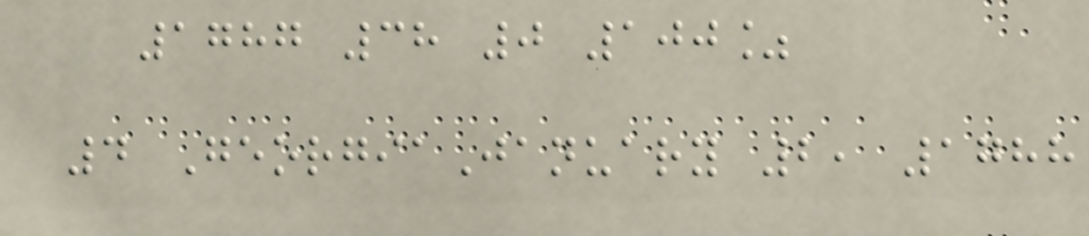1787 38 0 100%
4 GeorgiaJanuary 2, 1788
